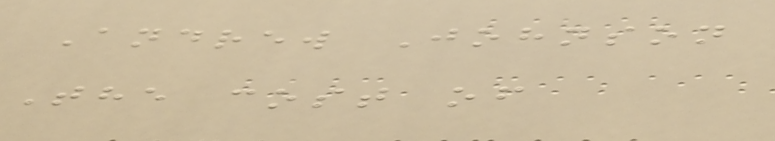Andrew Johnson
The cost of
